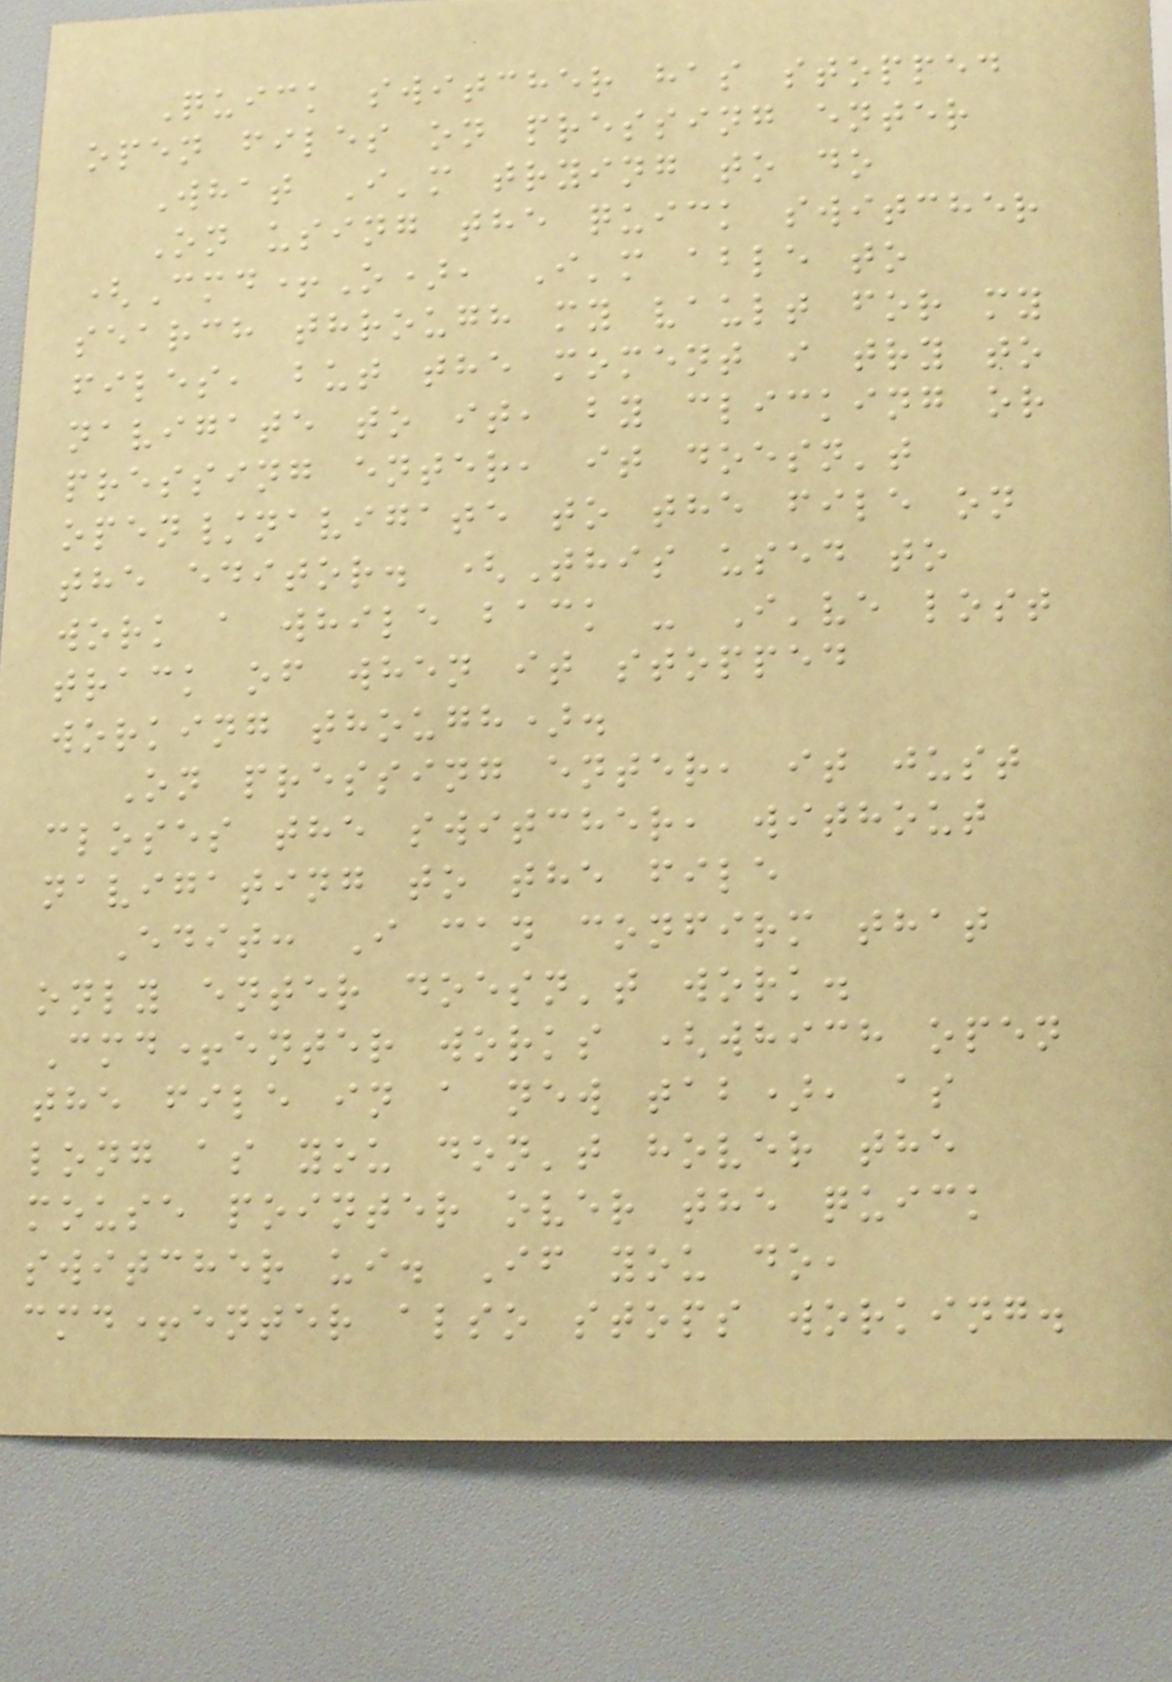Quick switcher has stopped
open files on pressing enter
What I'm trying to do
On using the quick switcher
(Cmd+O), I'm able to
search through my vault for my
files, but the moment i try to
navigate to it, by clicking or
pressing enter, it doesn't
open/navigate to the file on
the editor. (This used to
work a while back - I've lost
track of when it stopped
working though).
On pressing enter, it just
closes the switcher, without
navigating to the file
Edit: I can confirm that
only enter doesn't work.
Cmd+enter works (which open
the file in a new tab), as
long as you don't hover the
mouse pointer over the quick
switcher ui. If you do,
cmd+enter also stops working.
